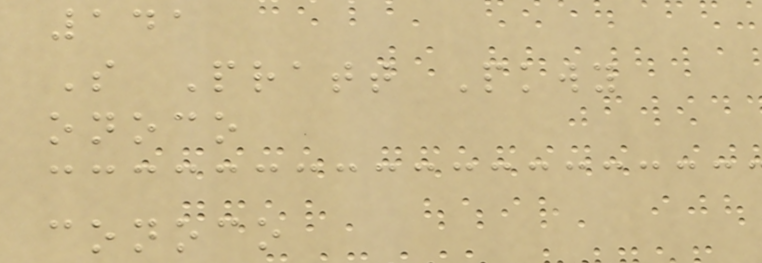141
S Pratt Pkwy
onoco
conoco
